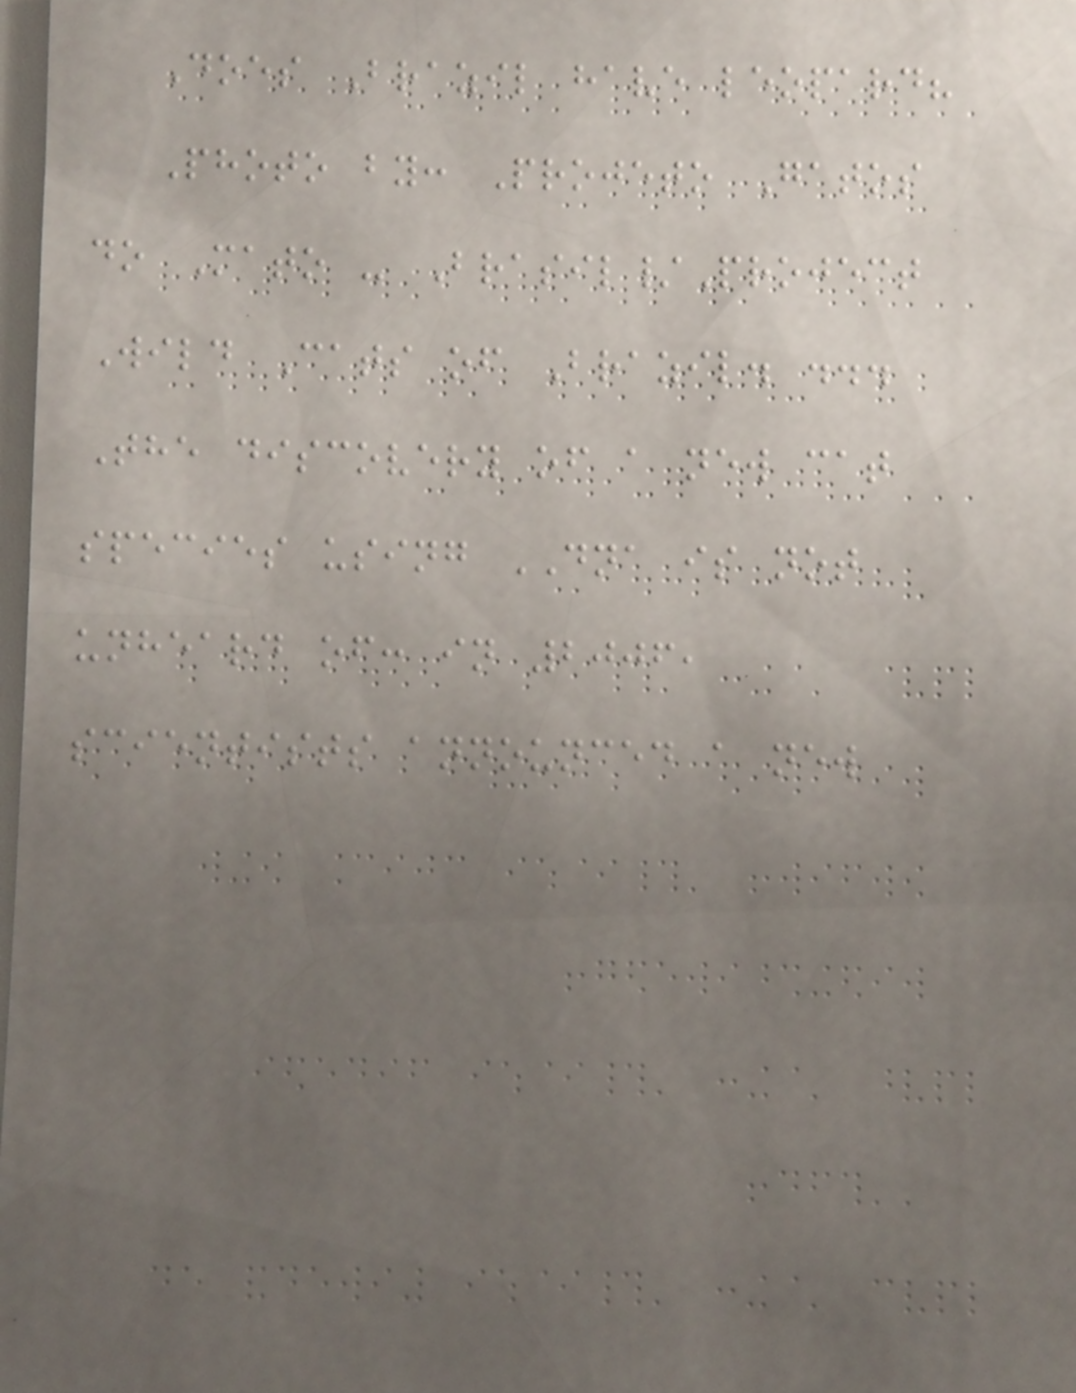Does Brazil have leopard?
Photo by: Projeto Gatos
do Mato - Brasil/Project
Wild Cats of Brazil. ...
The discovery of a new cat
species using DNA is not
unheard of: in 2006,
scientists announced a new
